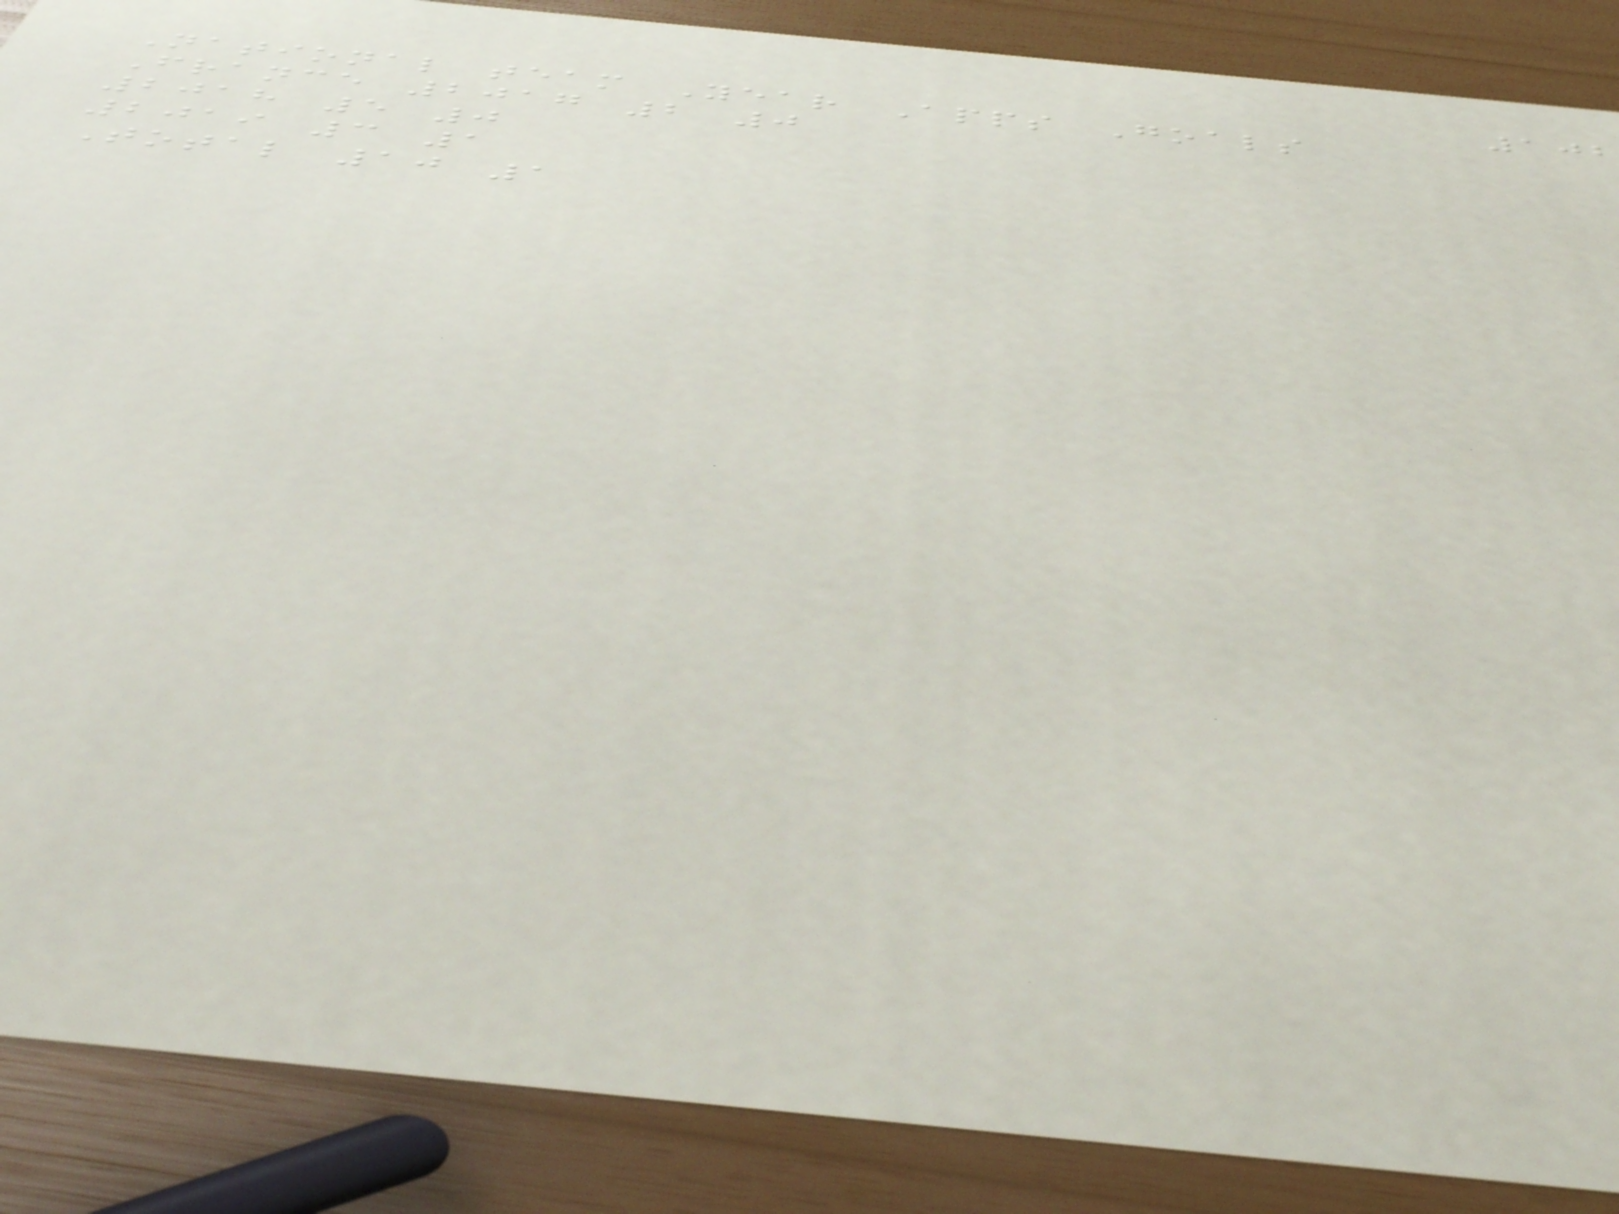National team Year Apps Goals
France 2017 2 0
2018 5 0
2019 3 1
Total 10 1
